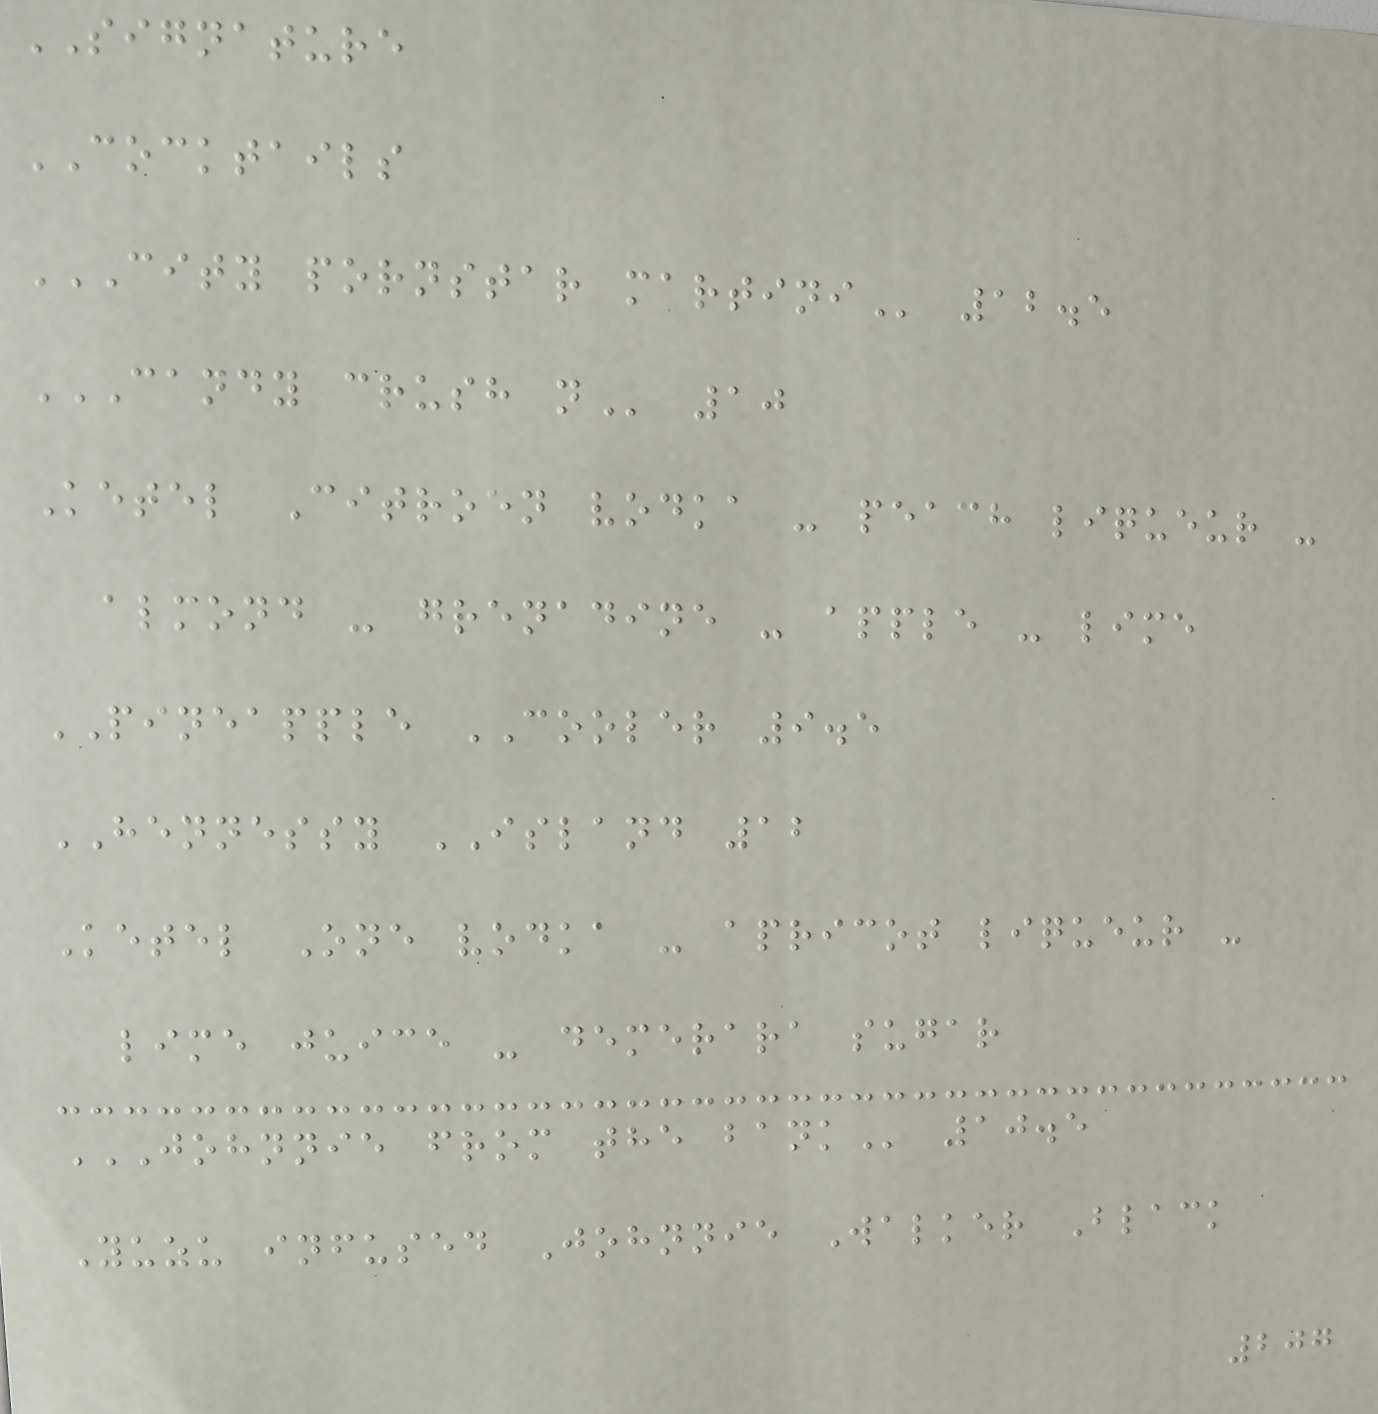SIGNATURE
COCKTAILS
CITY PORNSTAR MARTINI 12.5
CANDY CRUSH N 10
Ketel Citroen vodka - peach liqueur -
almond - grenadine - apple - lime
PINEAPPLE COOLER 9.5
HENNESSY ISLAND 12
Ketel One vodka - apricot liqueur -
lime juice - demerara sugar
JOHNNIE FROM THE BANK 10.5
Yuzu infused Johnnie Walker Black
207
